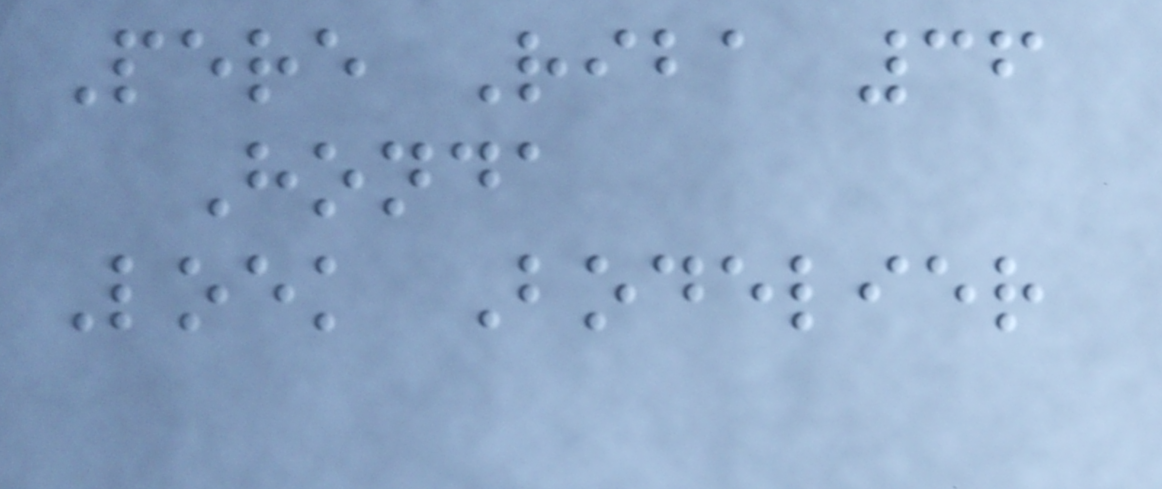Pere Riba 36
Honda
Loek Bodelier
